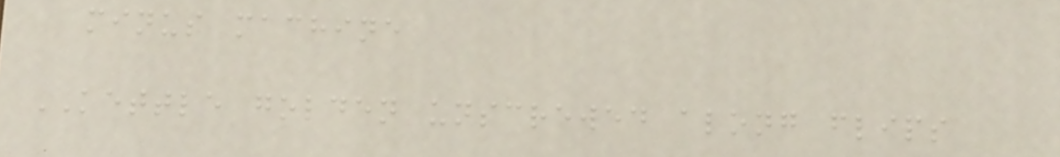minus machine
KETTLE golden unscrewed along flips
